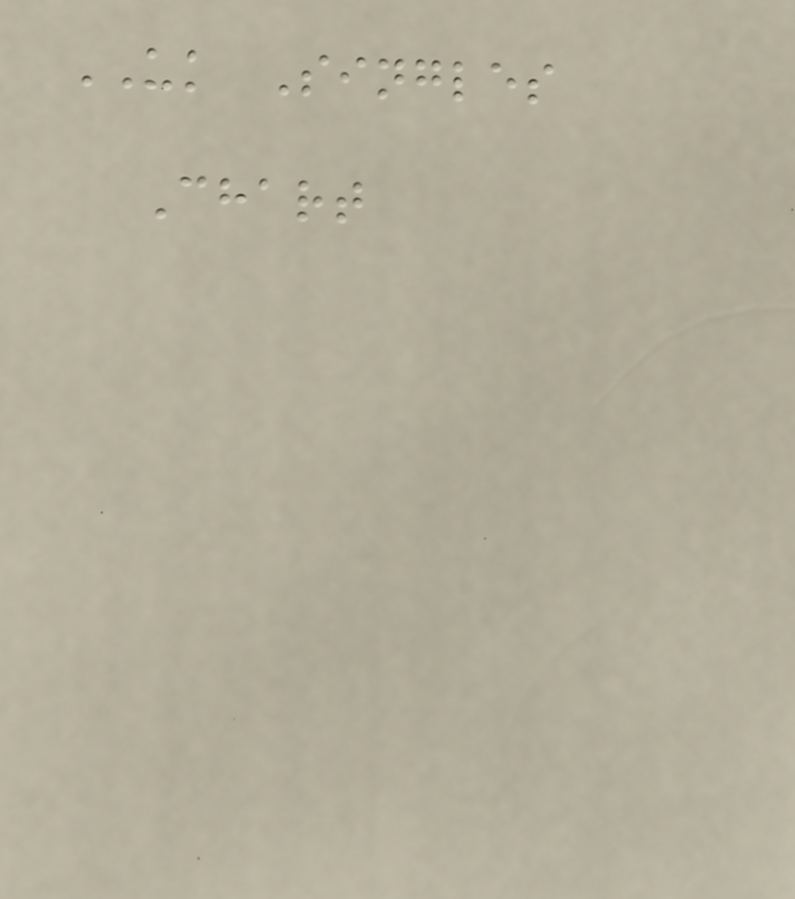UK Singles
Chart
